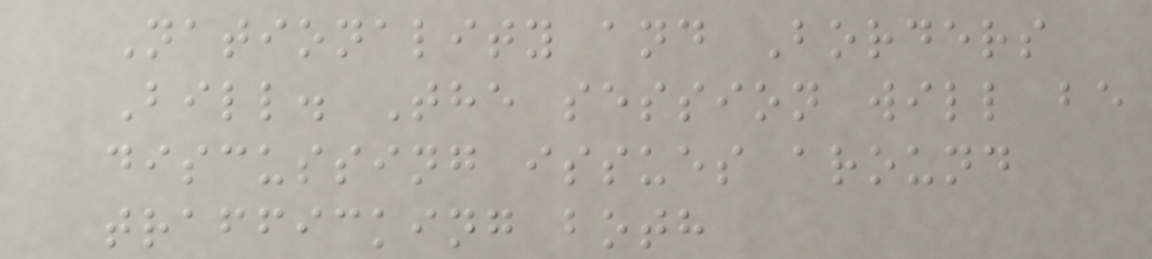Nationality and Borders
Bill. The session will be
discussing issues around
trafficking both
